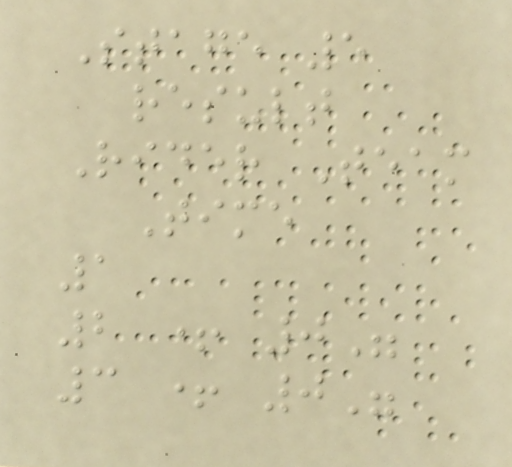Stage 5
result
Rider Team
Time
1
2 + 0"
3 + 0"
